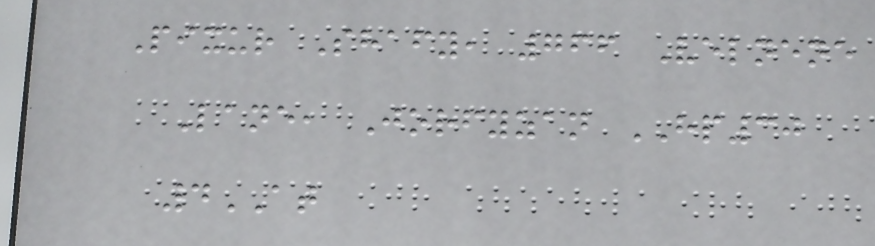Pixur Shafy, 766 Velnene
Lane, Jorfyzan HP30
4AT
